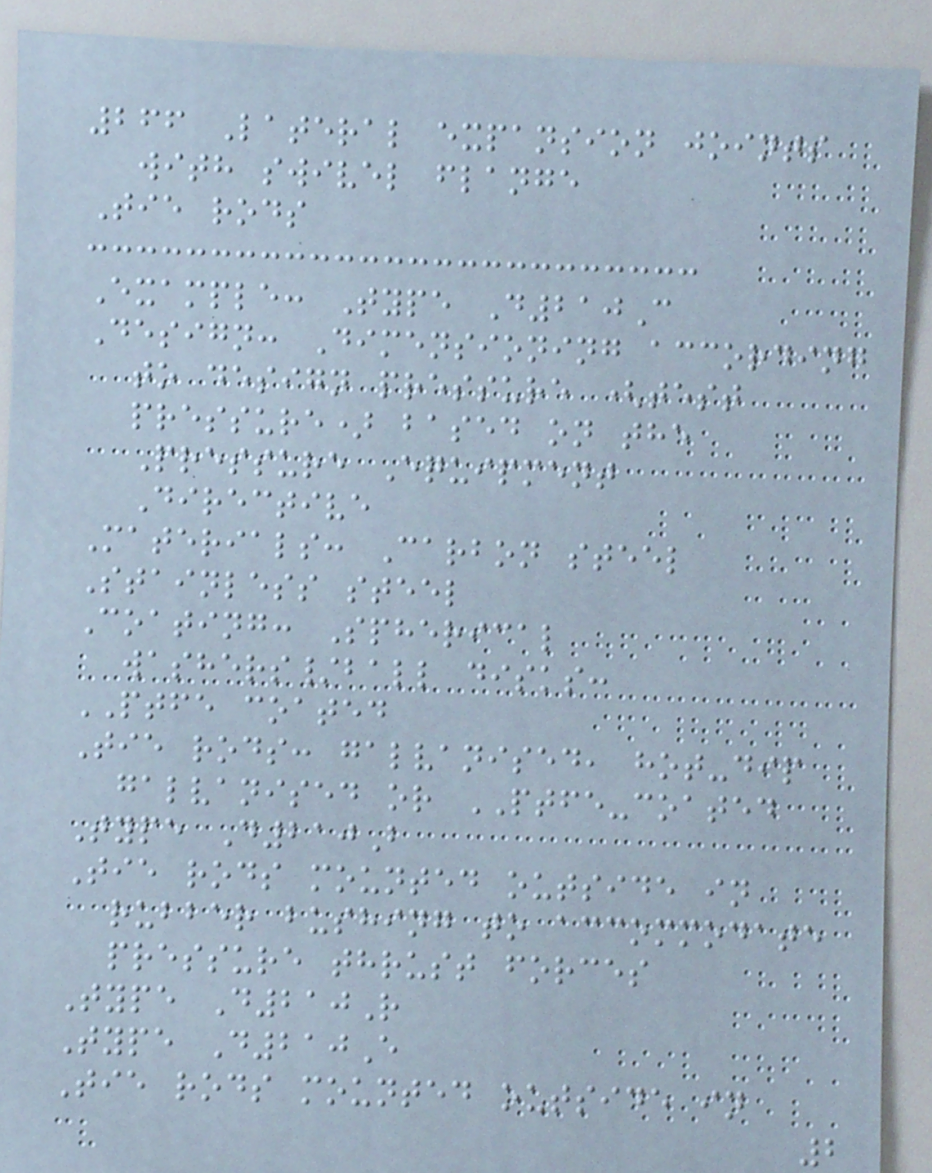266 Lateral expansion joints
with swivel flange
Tie rods
Example: Type D210C
Design: Dimensioning according
to design pressure (test
pressure) based on the
Pressure Equipment
Directive
Materials: Carbon steel
Stainless steel
Coating: Spherical
washers/ball disks:
PTFE coated
Tie rods: galvanised, hot-dip
galvanised or PTFE-coated
Type D210B
Tie rods mounted outside in
rubber bushing to accommodate
pressure thrust forces
Type D210R
Type D210E
Tie rods mounted outside in
2
